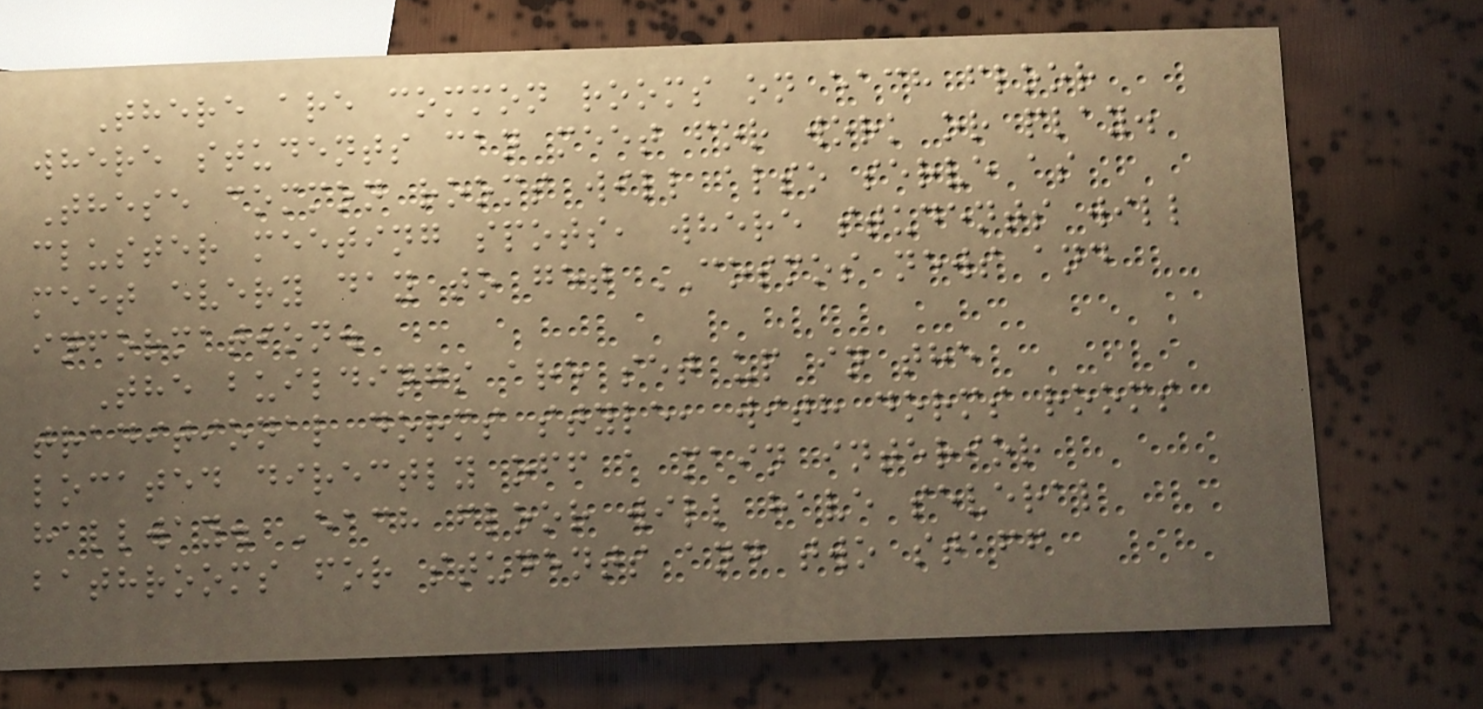There are common rooms on each floor
where students can meet for work or play.
These common rooms will also serve as
cluster meeting spots, where students will
meet every day to get COSMOS news and
information.
The buildings are set up in the
traditional dorms style, with dorms rooms
located directly off a main interior
hallway. Each floor will have several
bathrooms for students and two staff
